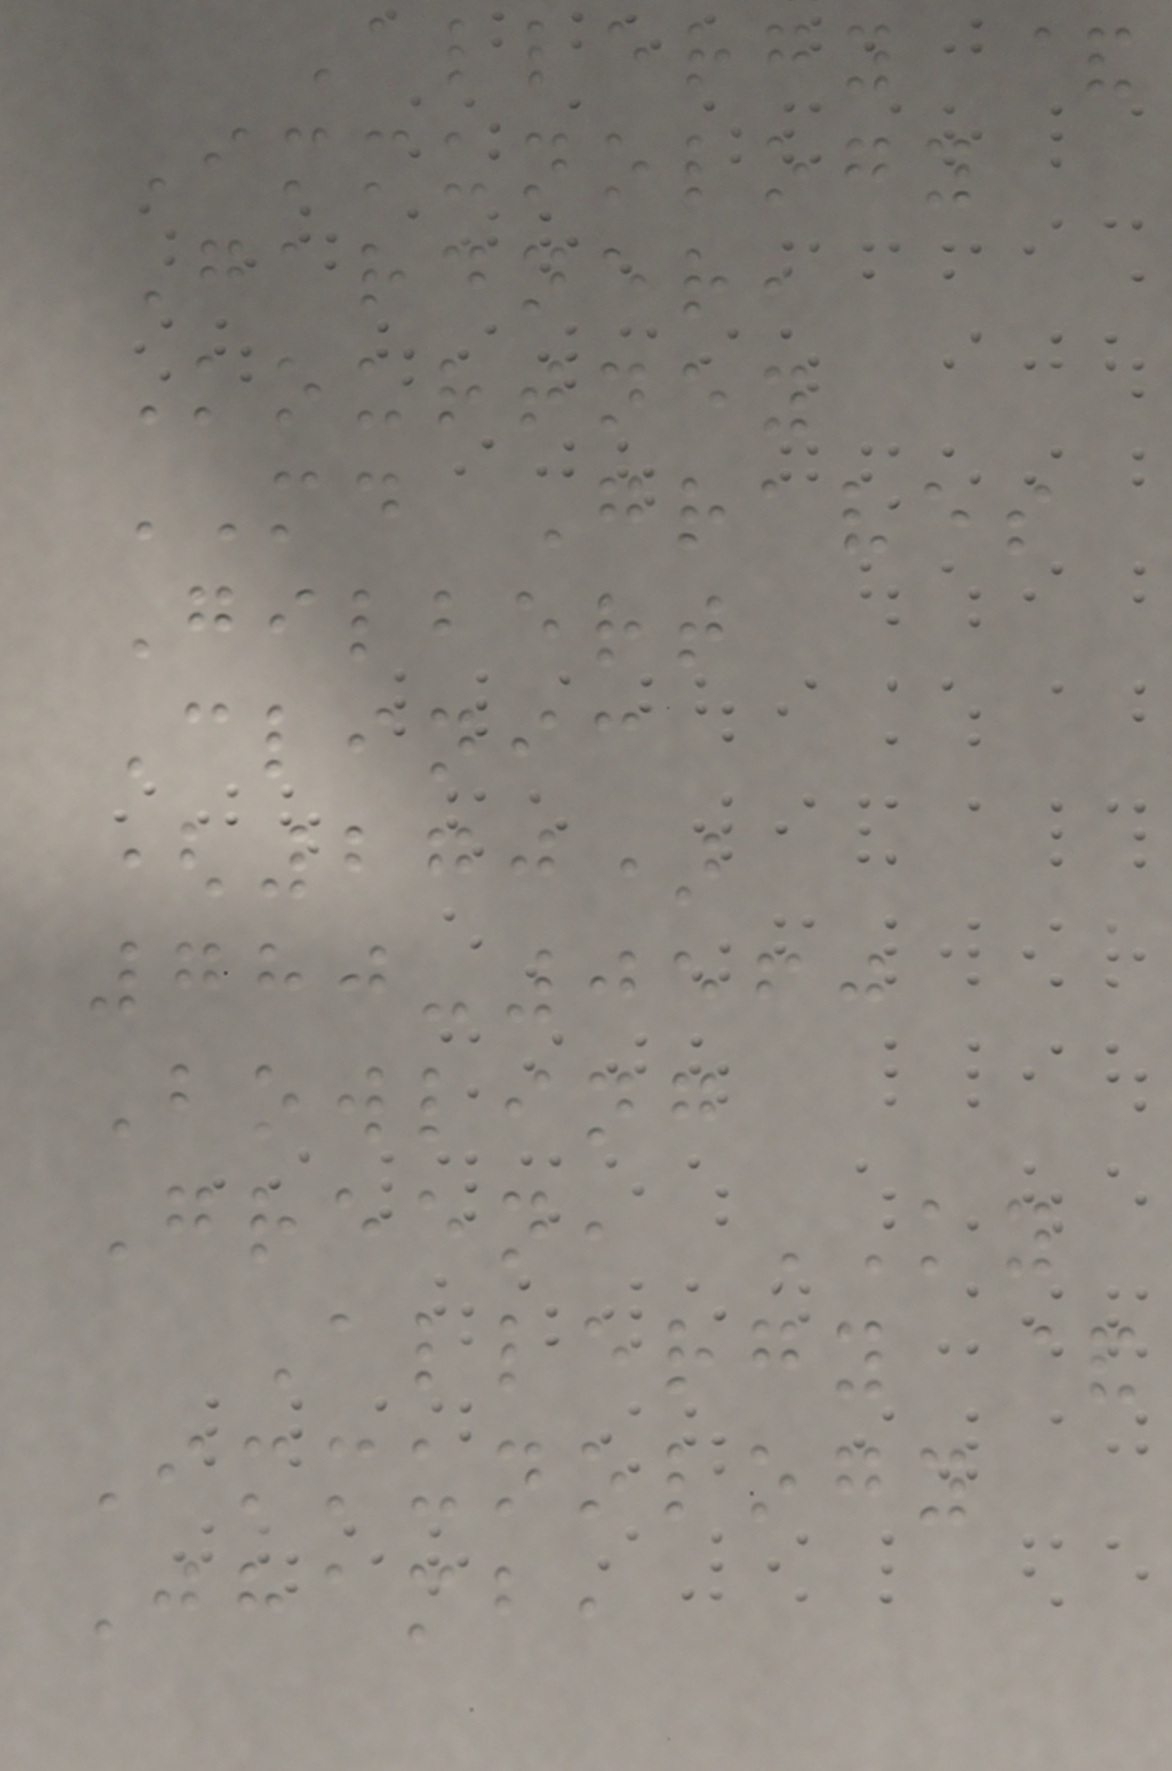Allergy &
Immunology
Gardner,
Kourtney
MD Graves
Gilbert
Clinic
(270)
780-0560
Bowling
Green, KY
Allergy &
Immunology
Jhamb,
